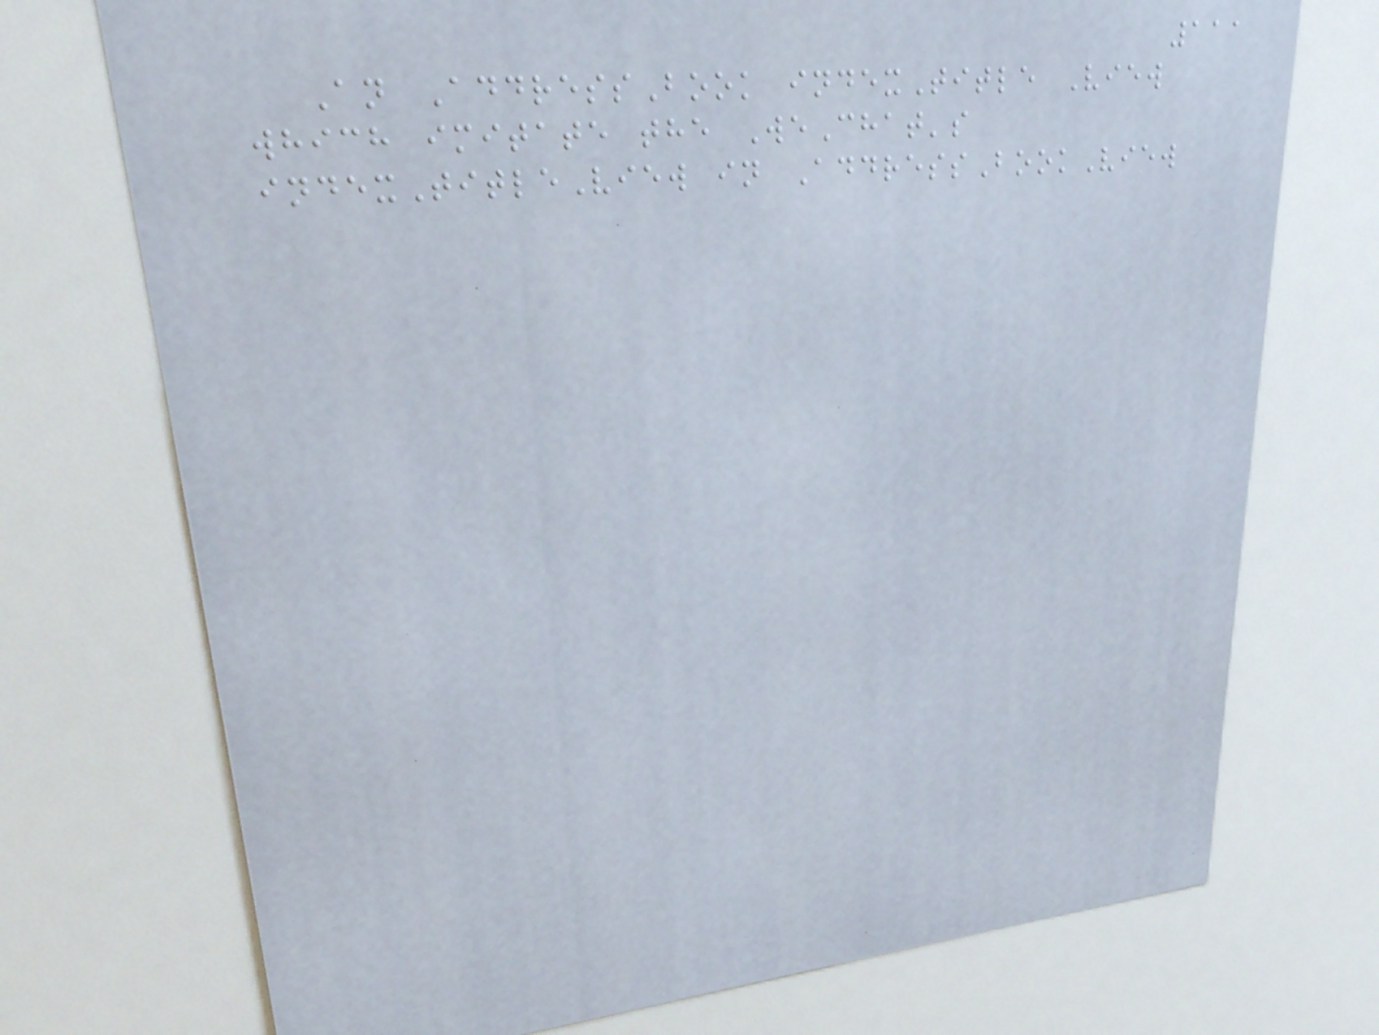111
An AddressBook indexTitle View
which imitate the WeChat's
indexTitleView in AddressBookView
